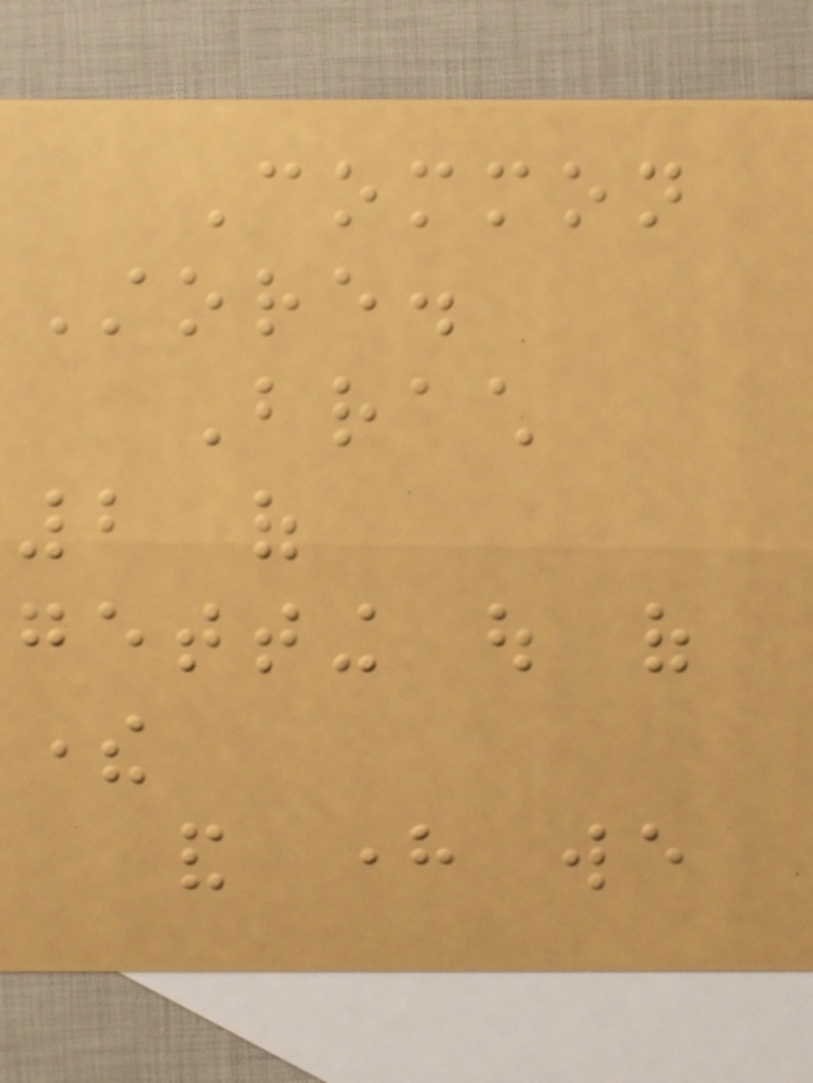Common
Store.
Brach
2 of
getting out of
there
and here we
